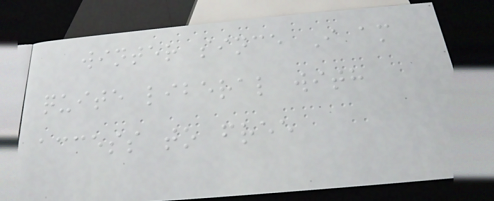winter since I am
quite liberal with
access to free
